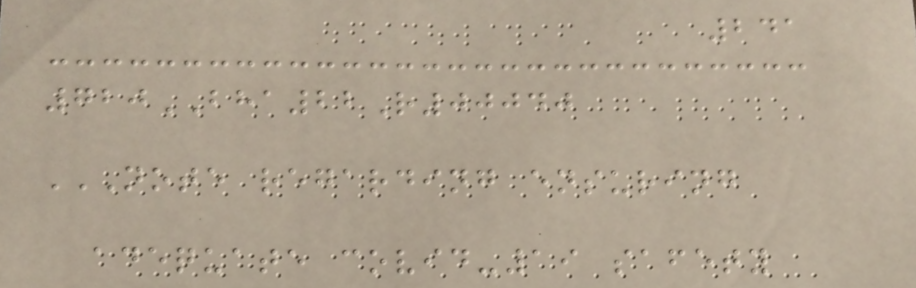241
720BHA22R00040
NOTE REGARDING ENSURING
ADEQUATE COVID-19 SAFETY
